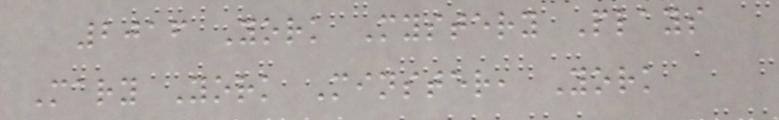2016 York Mystery Plays
Mary York Minster, York
